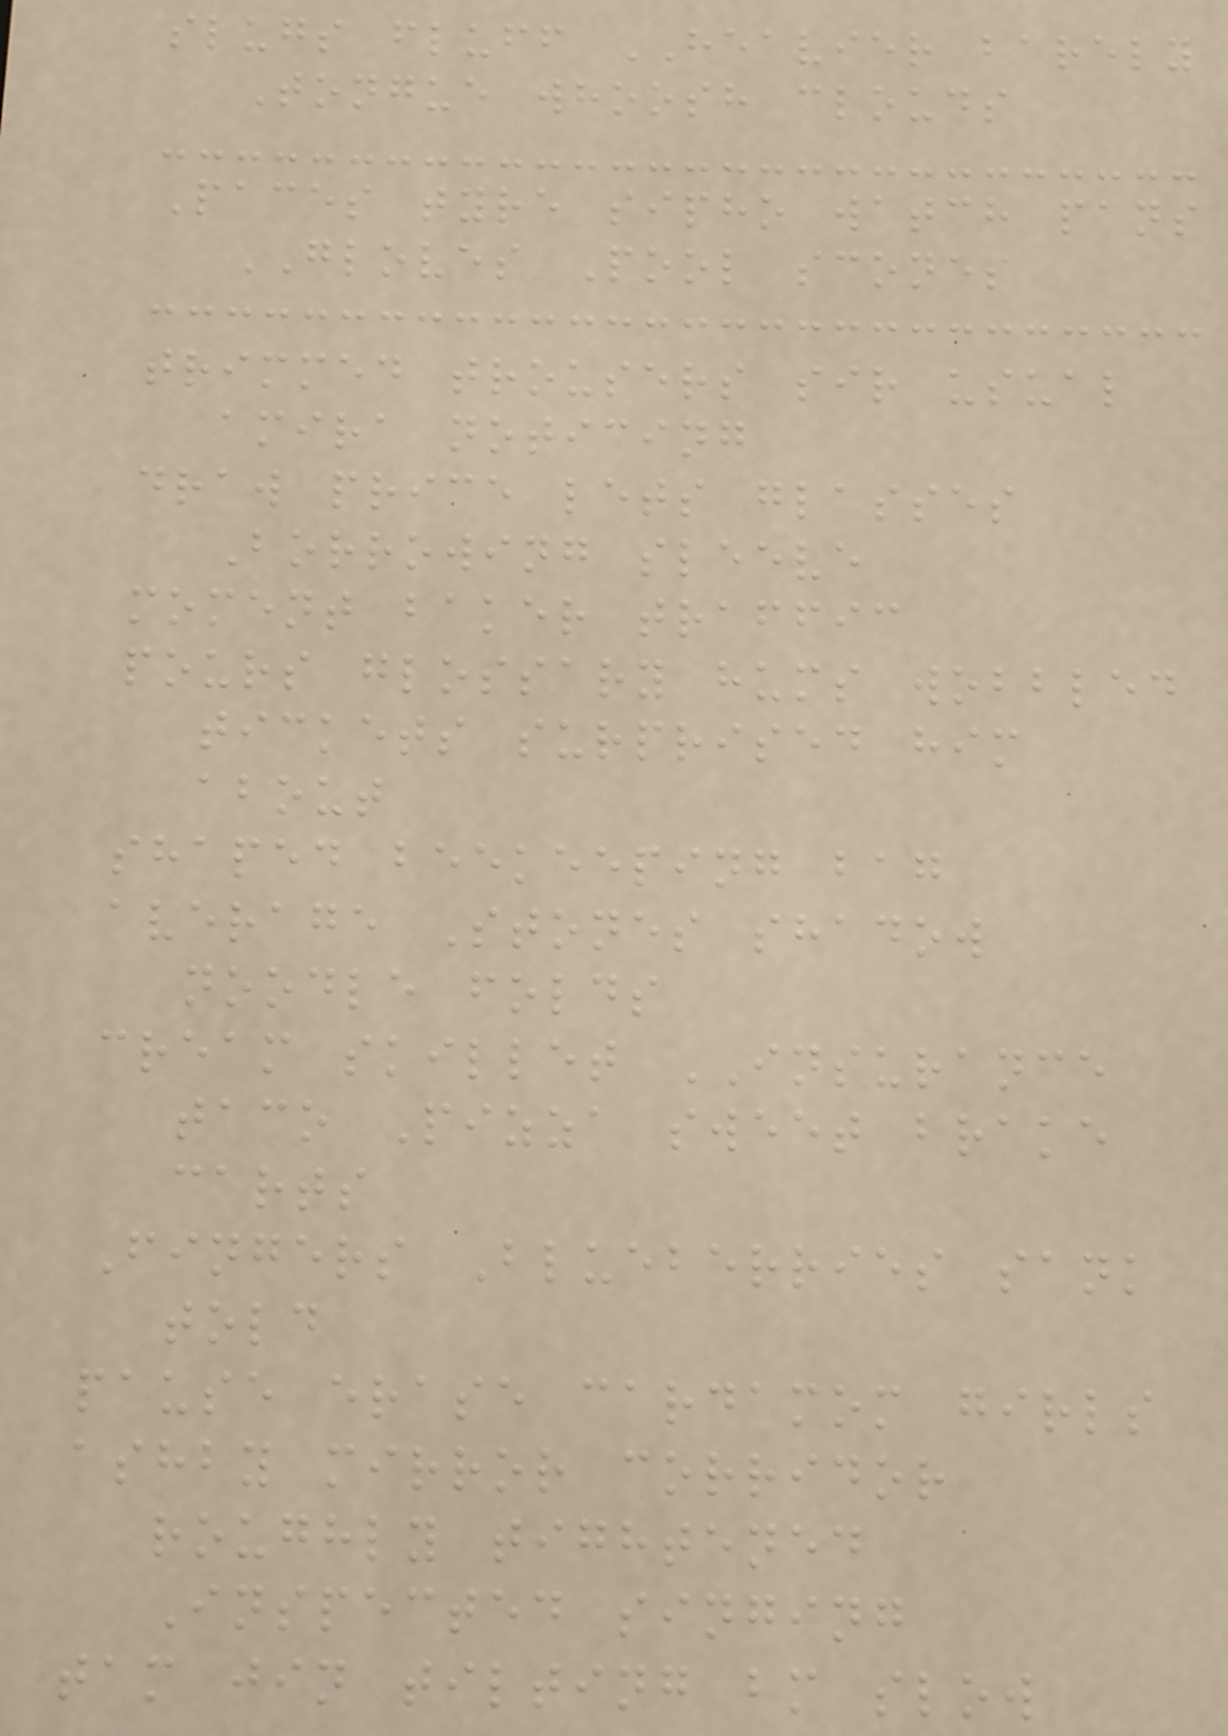slugs fluff HEAVIER barely
Tongue whoosh clouds
Paces tyre sipho watch pans
GLOVES Pool scones
trimmed trousers sir usual
amira noticing
draw price lets glasses
Borrowing sleeve
moment baker traffic
pours glossary hums wobbled
tickets surprised him
about
shaped beekeeping bag
average Stones shadow
noodle folds
cream skillet INSURANCE
taco Pizza sweet brake
carts
Fingers Blueberries sank
told
pause erase cardamom girls
ashby mirror corridor
roughly tightened
Inspected singing
tam jin tilting bm slow
